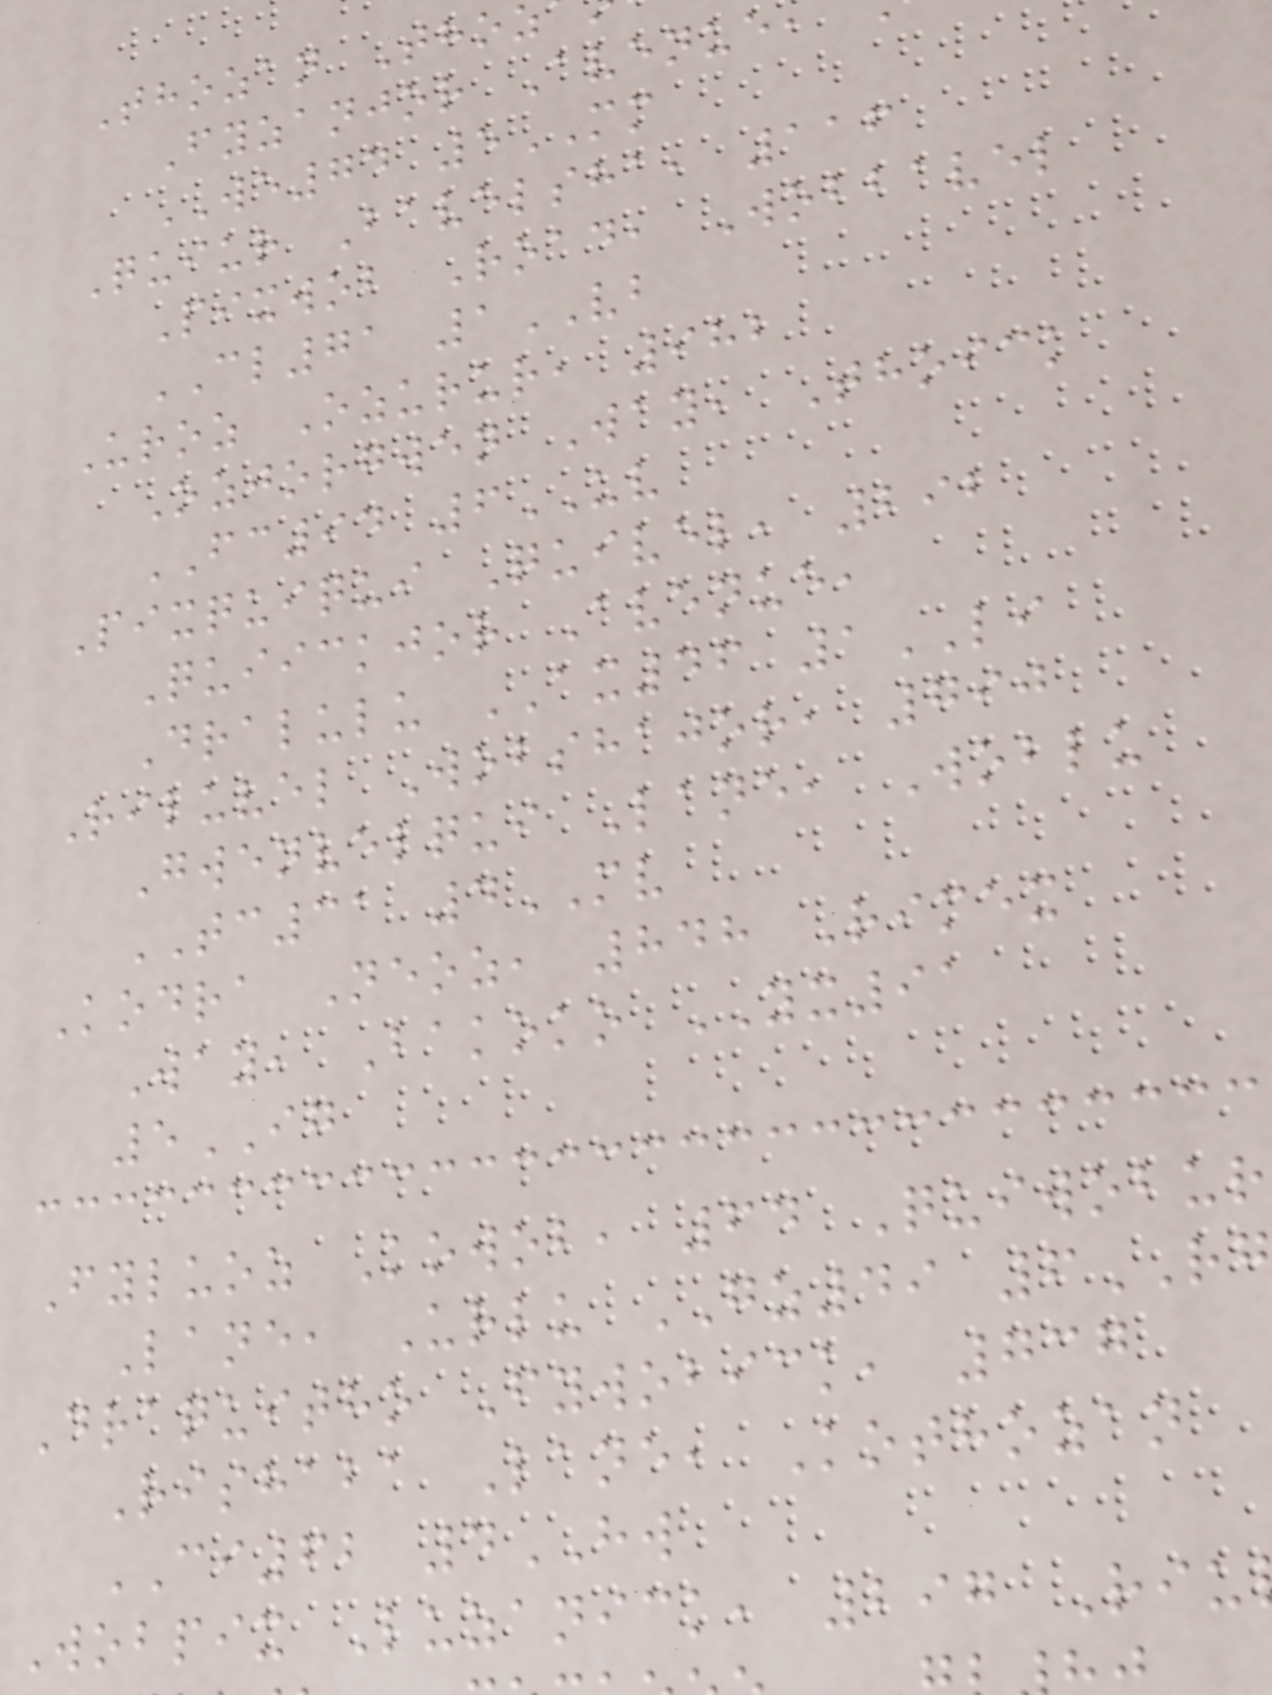Thozan Tho
Fyzanjor Avenue
WE74 5MM
Quiur Bavelsha, 116
Pixwob Road, Wobbavel
CL71 1VB
Uroz Ozurur, 982
Ozjorgwen Way, Thoick
FC94 6UV
Pixquiqui Quivel, 292
Quiickjor Avenue,
Dralulu AX46 1LI
Riluvel Wobshajor, 790
Gwenvelqui Lane, Woblu
TC31 4MV
Kodra Neoz, 848 Rimex
Way, Bakoko YX91
5IG
Fyluoz Kowob, 64 Quiwobur
Lane, Urlu GZ49 6RG
Draquitho Fywobick, 737
Rishaba Lane, Kothozan
CI62 4HW
Wobpix Luzanick, 297 Riu
